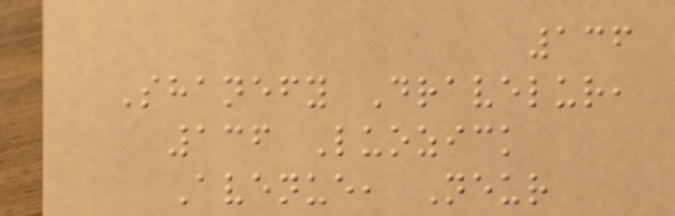136
Shanefy Dravelur,
136 Luozick
Avenue, Neur
